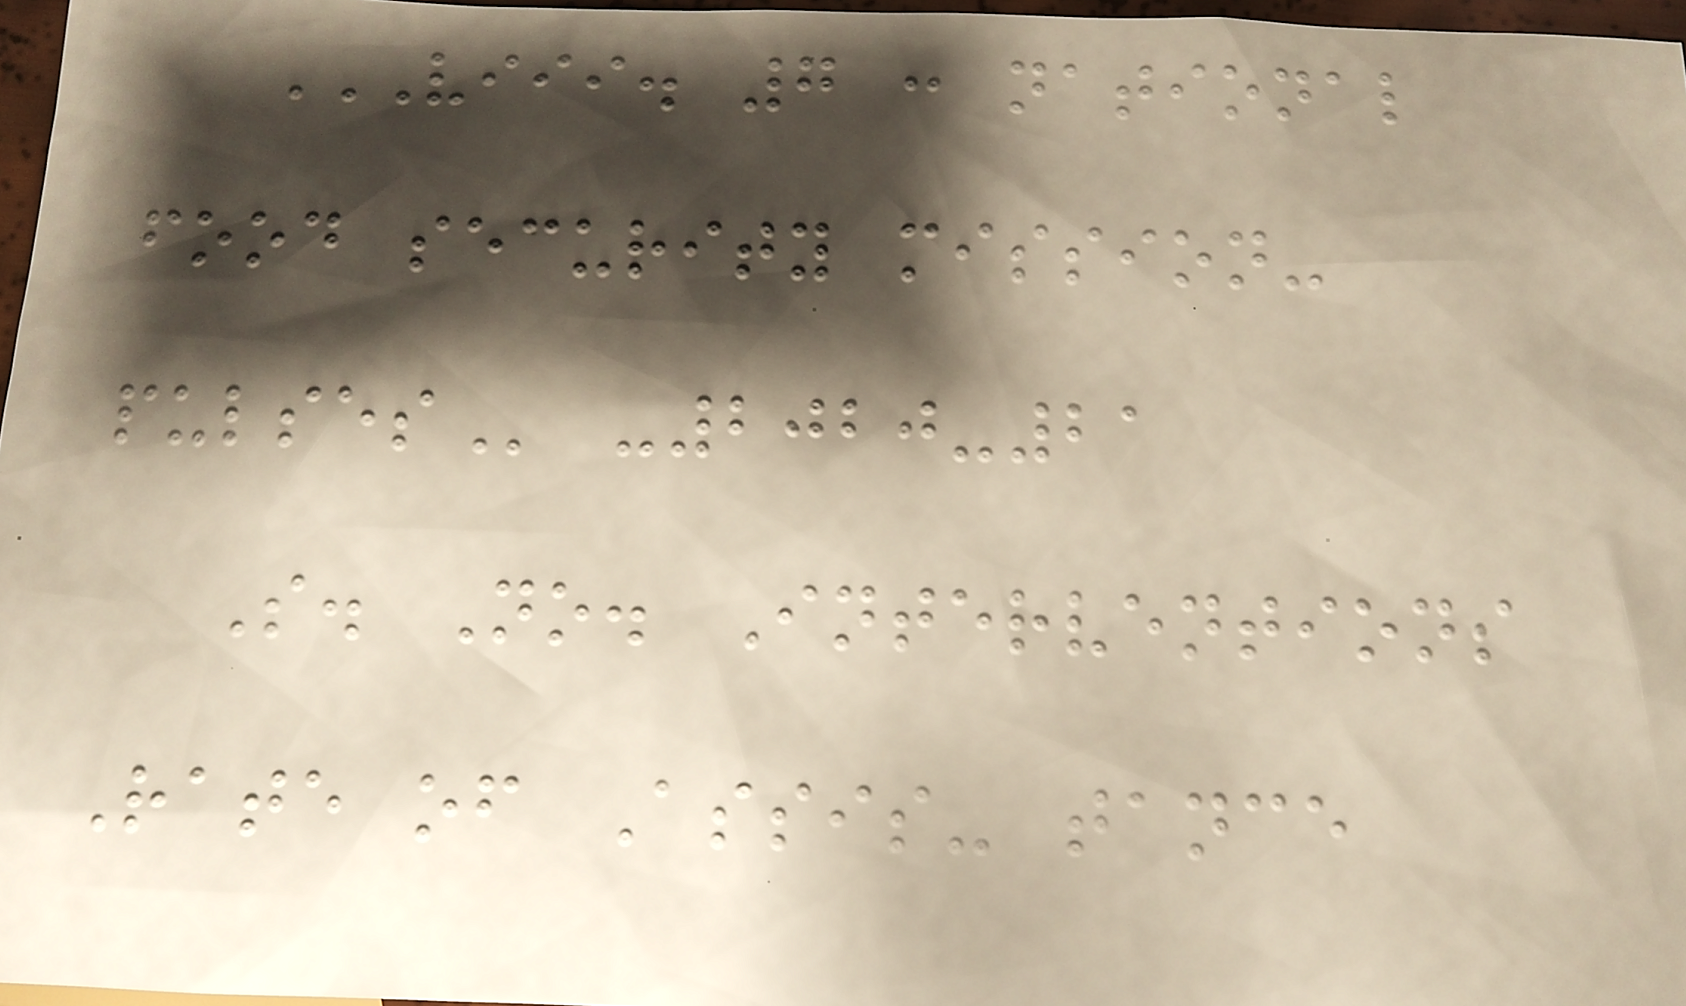VIII. 7 : NATIONAL
FOOD SECURITY MISSION-
PULSES -2020-21
S. No. Interventions
Rate of Assis- tance
